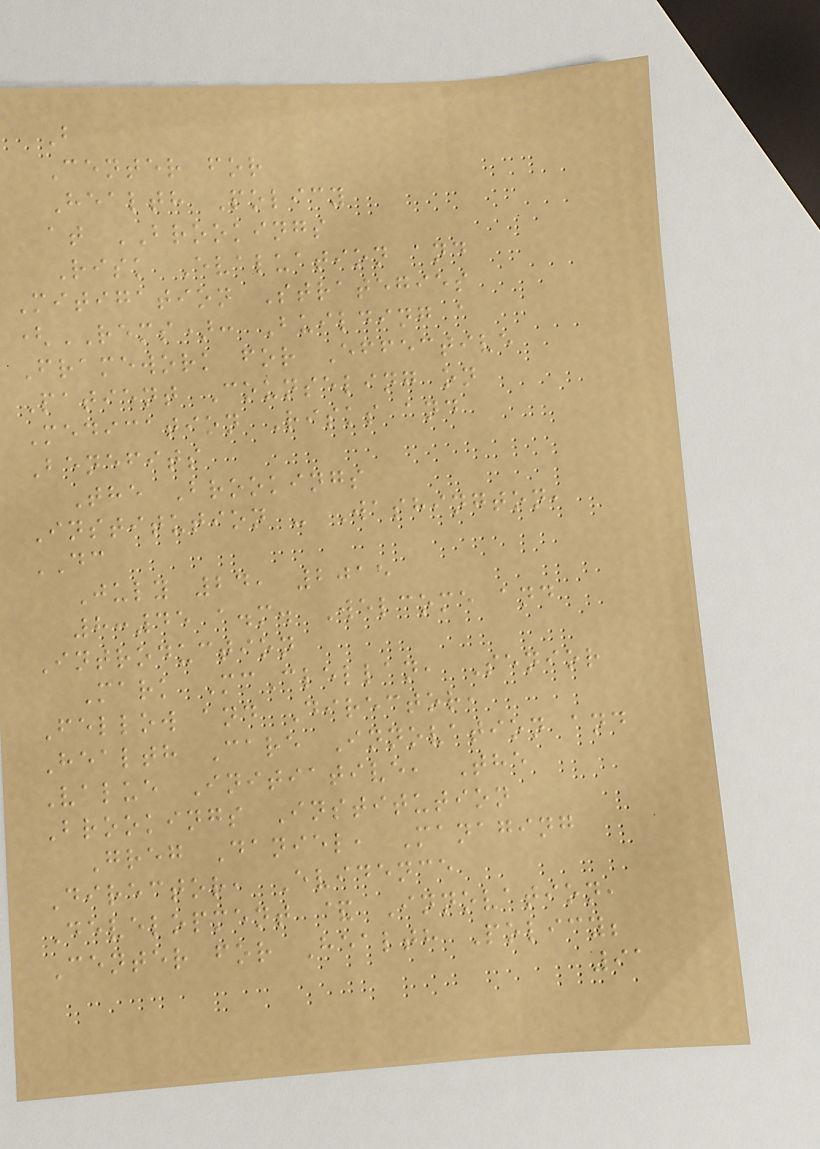B
Center for
Health Policy
at BROOKINGS
Risk Evaluation and
Mitigation Strategies
(REMS): Building a
Framework for Effective
Patient Counseling on
Medication Risks and
Benefits
The Brookings
Institution - Washington,
DC
July 24, 2015
8:45 a.m. Welcome and
Introduction
Mark McClellan, Senior
Fellow and Director,
Health Care Innovation and
Value Initiative, The
Brookings Institution
Greg Daniel, Managing
Director, Evidence
Development & Innovation,
Center for Health Policy;
91
